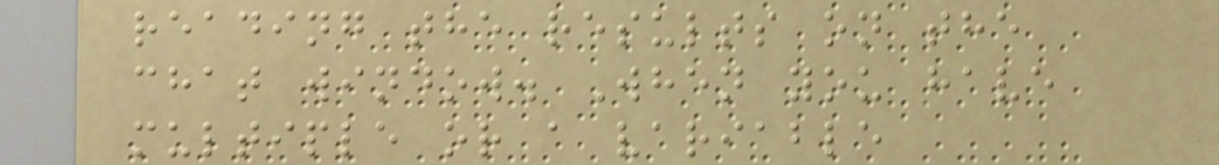reading the results on the
chat window. When you have
multiple or a variable
